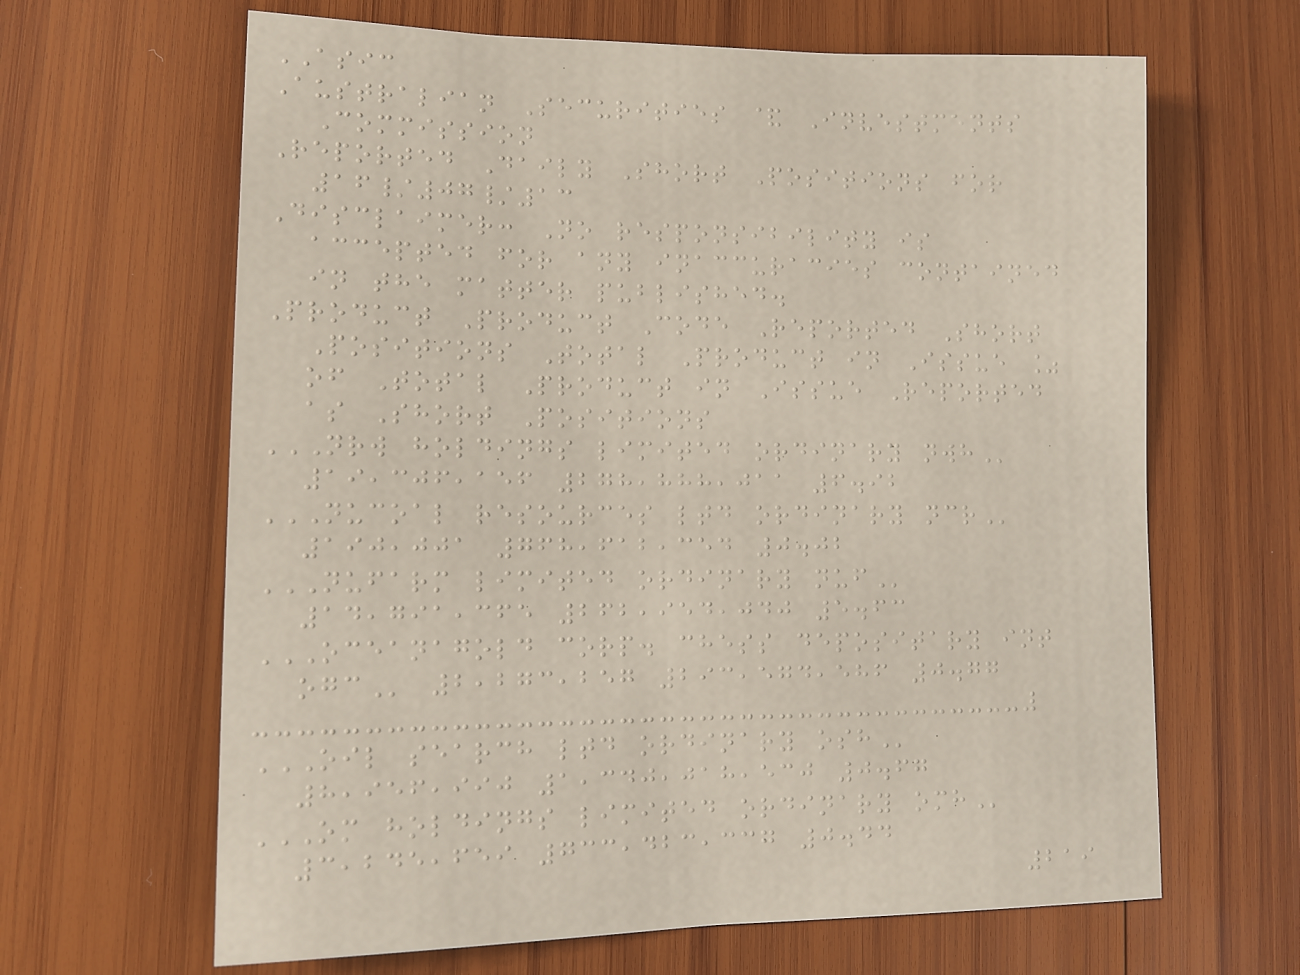ASIC
Australian Securities & Investments
Commission
Reported Daily Short Positions for
16/07/13
Disclaimer: No responsibility is
accepted for any inaccuracies contained
in the matter published.
Product Product Code Reported Short
Positions Total Product in Issue %
of Total Product in Issue Reported
as Short Positions
NRW HOLDINGS LIMITED ORDINARY NWH
19,306,156 278,888,011 6.92
NUCOAL RESOURCES LTD ORDINARY NCR
190,001 768,612,354 0.02
NUFARM LIMITED ORDINARY NUF
14,791,365 262,954,040 5.63
OCEANAGOLD CORP. CHESS DEPOSITARY INT
OGC 2,273,257 293,574,586 0.77
OIL SEARCH LTD ORDINARY OSH
8,956,990 1,340,018,530 0.67
OM HOLDINGS LIMITED ORDINARY OMH
3,245,659 733,423,337 0.44
219
